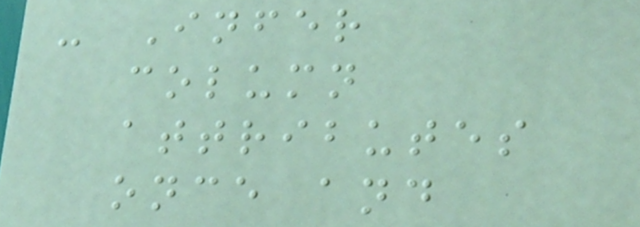- Infer
column
attributes
once and
